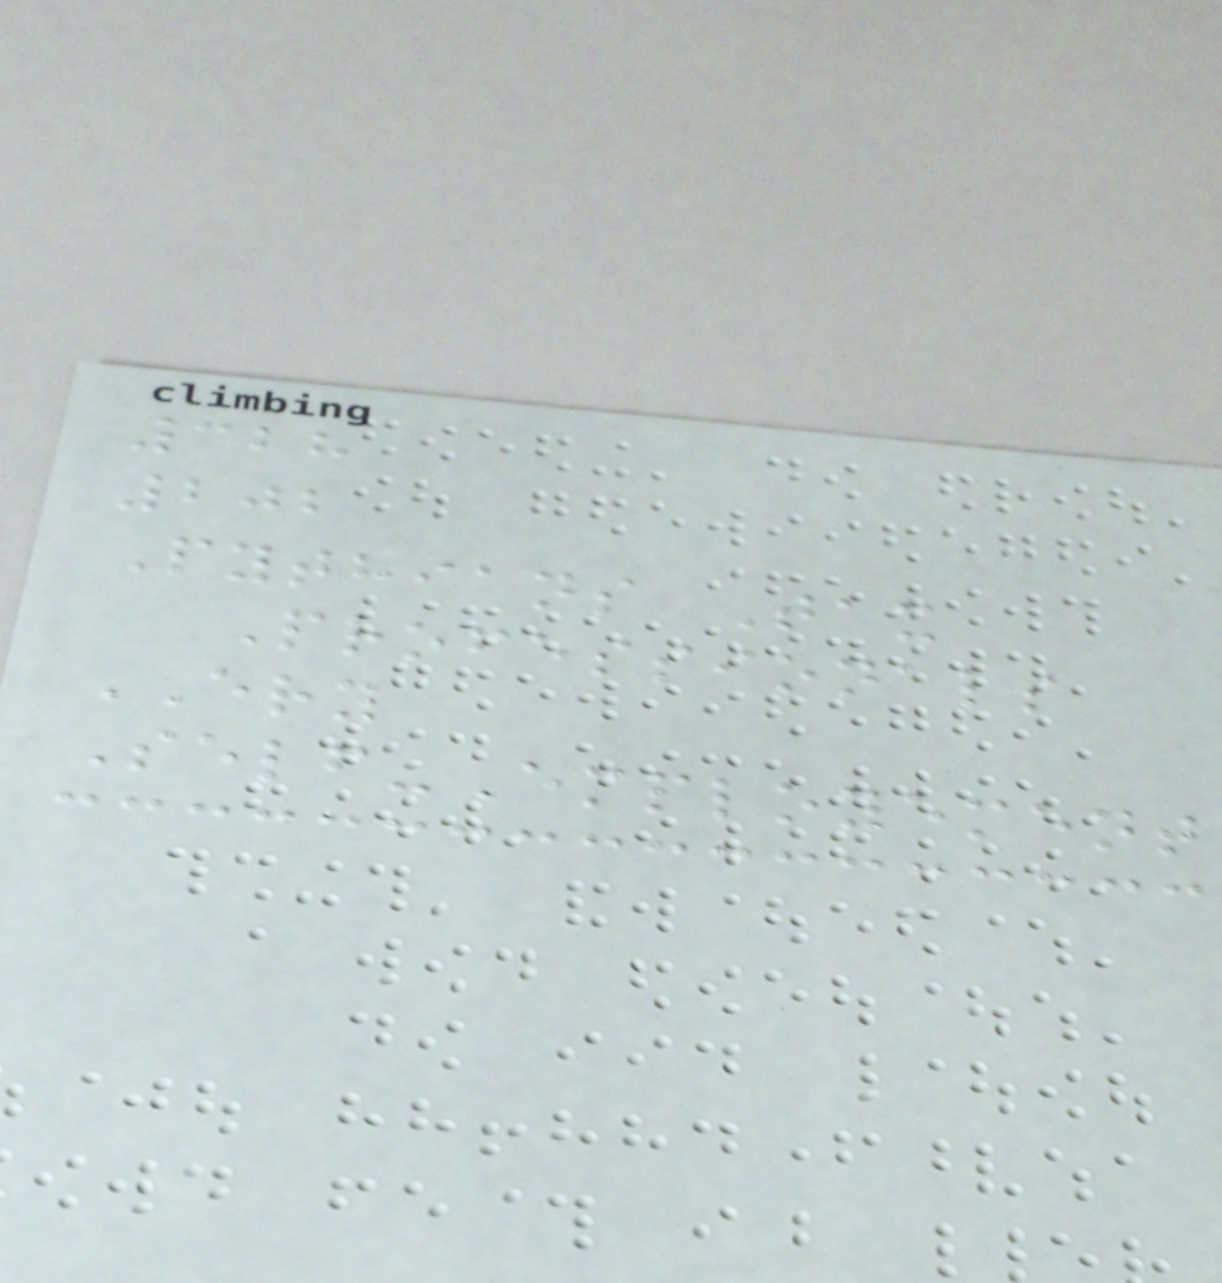328
202
Pythians Tax
Professionals
ERY
Self-Employement
